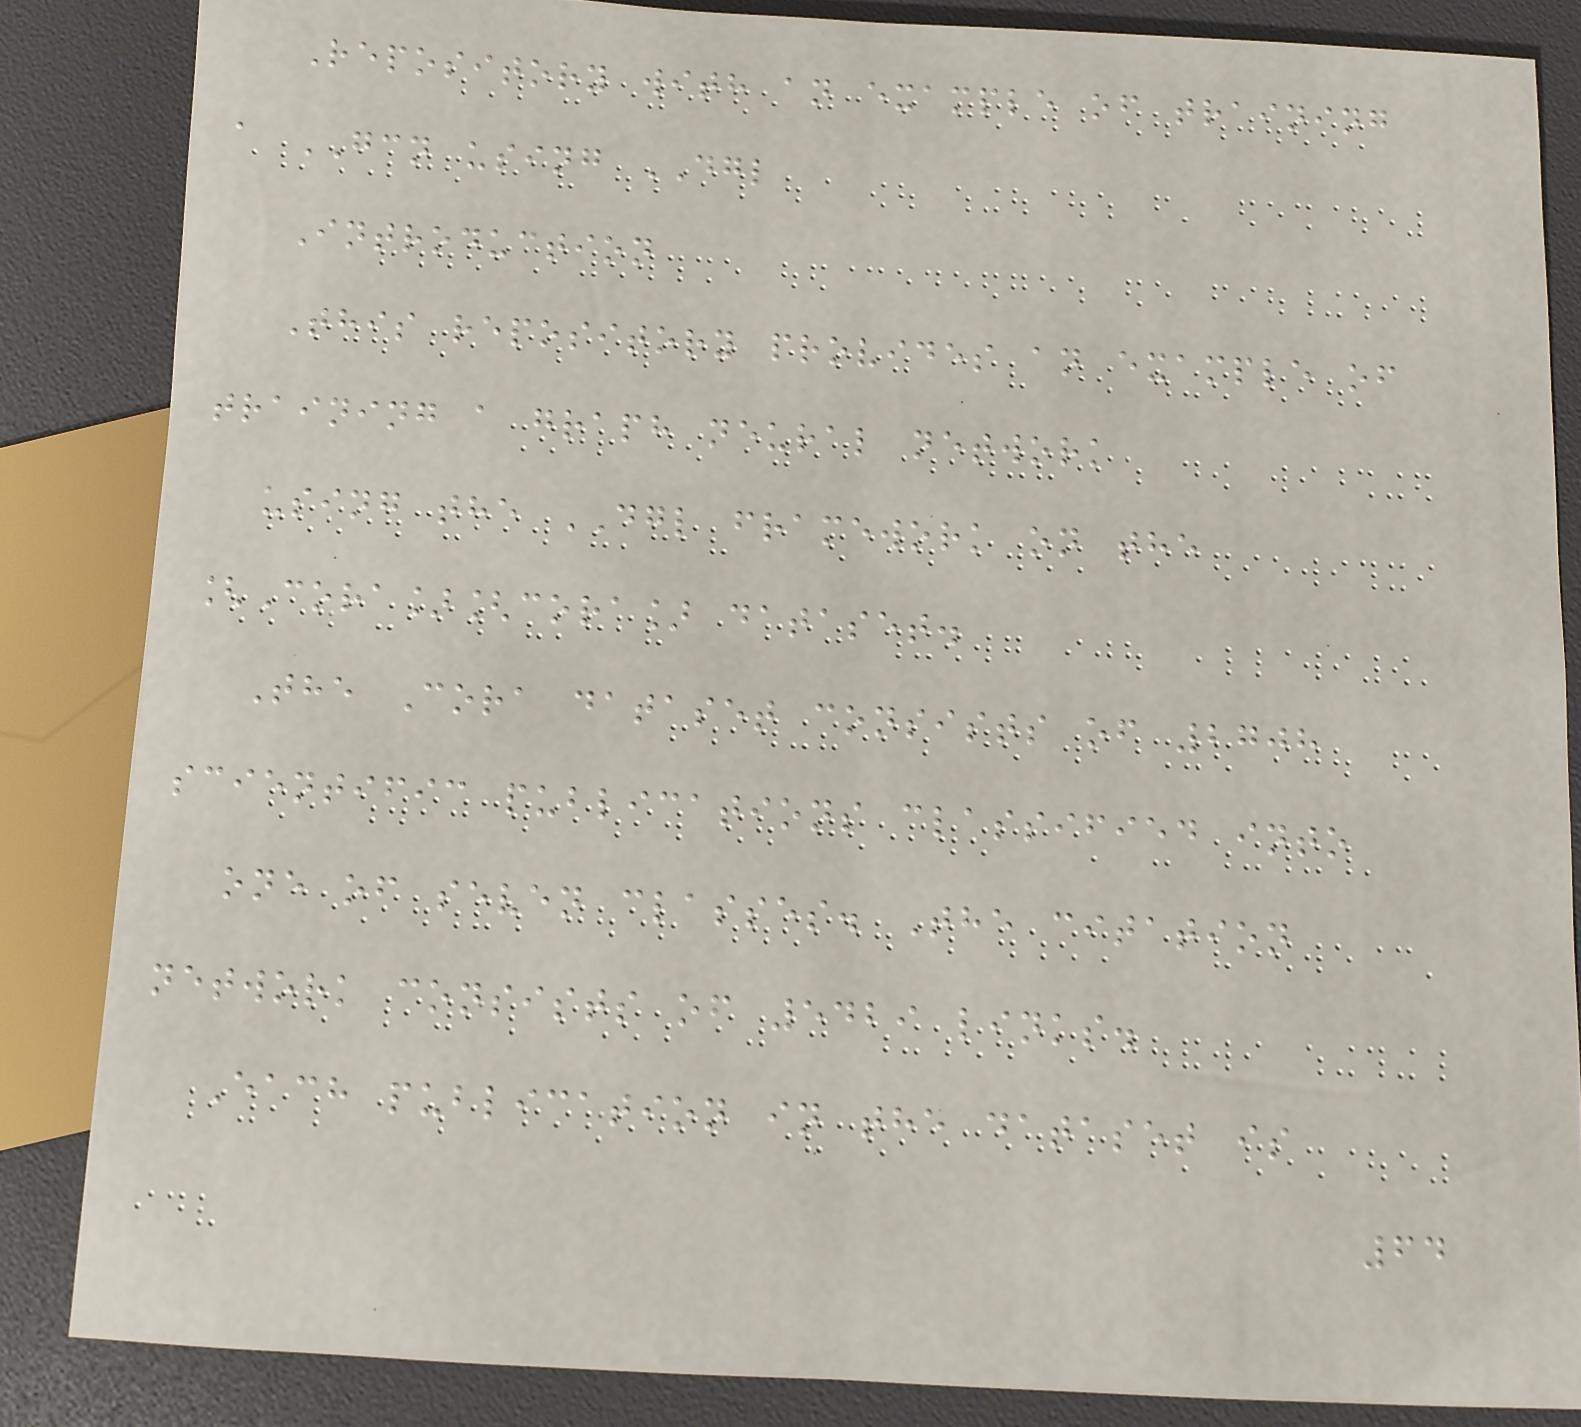Repository with an example of training
a GCN using DGL
Introduction
This repository provides an example of
training a graph neural network
using the DGL framework on the
[Cora][cora] dataset.
The Cora dataset consists of 2708
scientific publications classified into
one of seven classes. The citation
network consists of 5429 links.
Each publication in the dataset is
64
